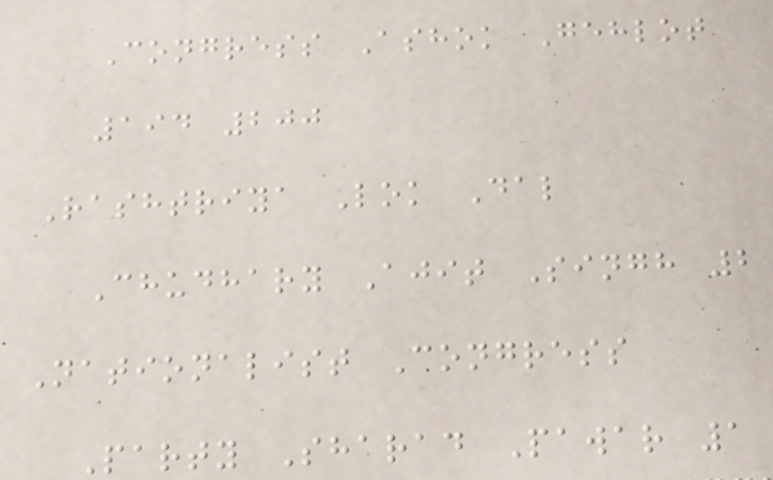Congress Ashok Gehlot
194 200
Rashtriya Lok Dal
Chudhary Ajit Singh 2
Nationalist Congress
Party Sharad Pawar 1
